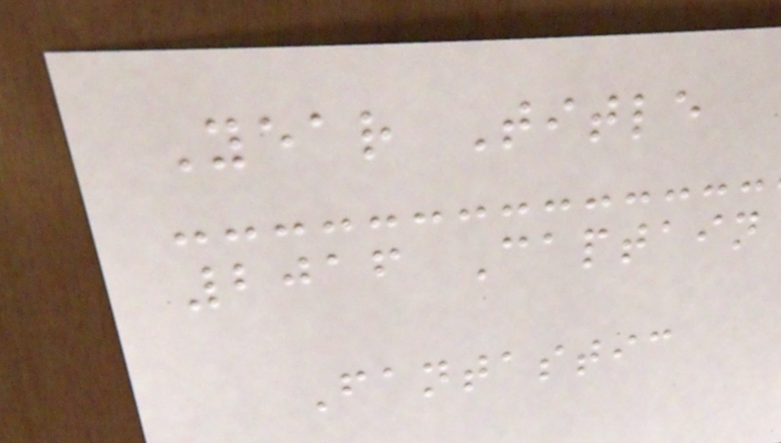Year Title
2016 Captain
Fantastic
